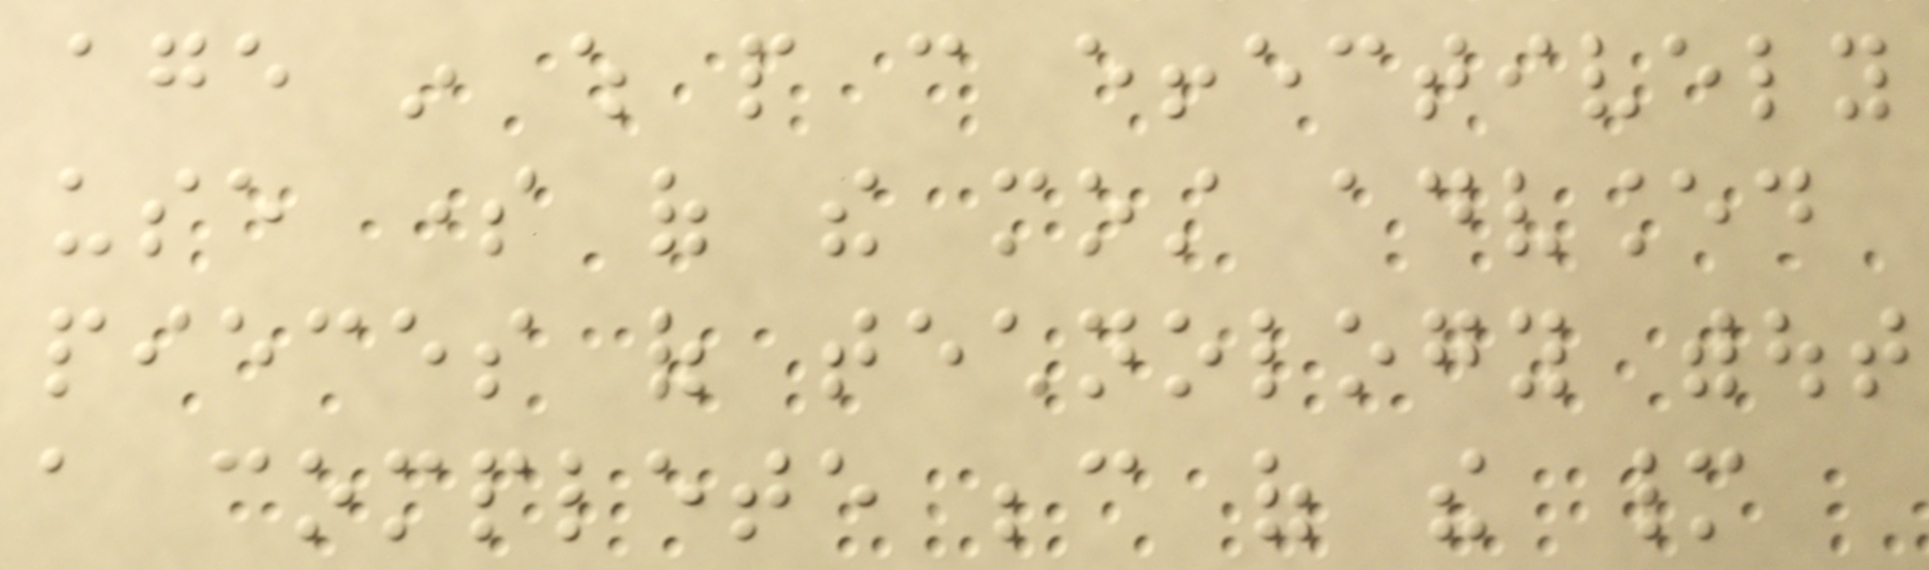age in which people can effectively
use some of the most advanced
pieces of technology without
a complete because of the many
